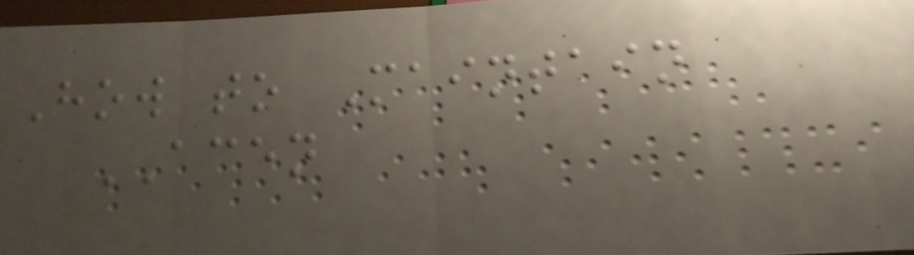How to Maintain
ACEN
